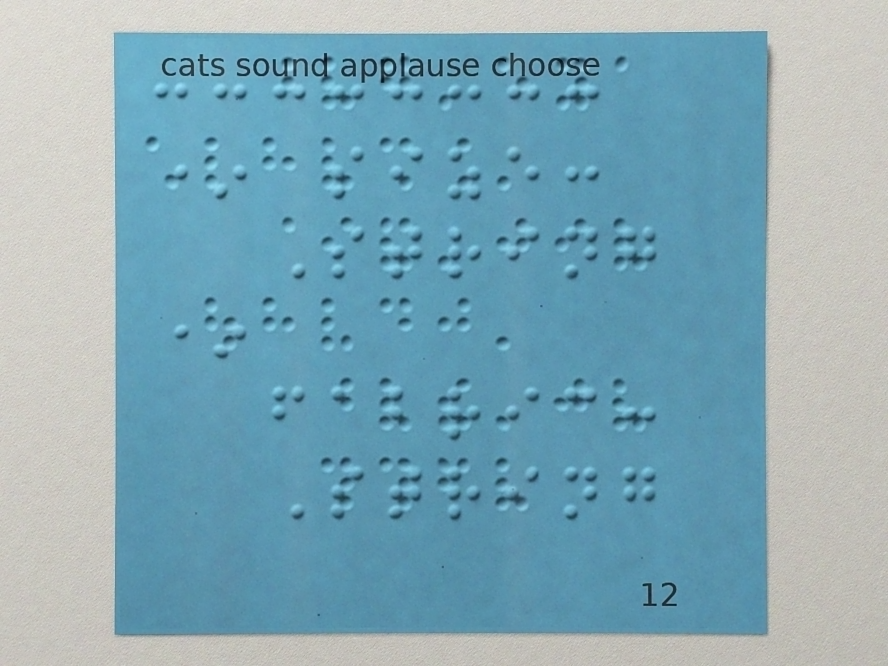* size:
String
*
fabric:
String
